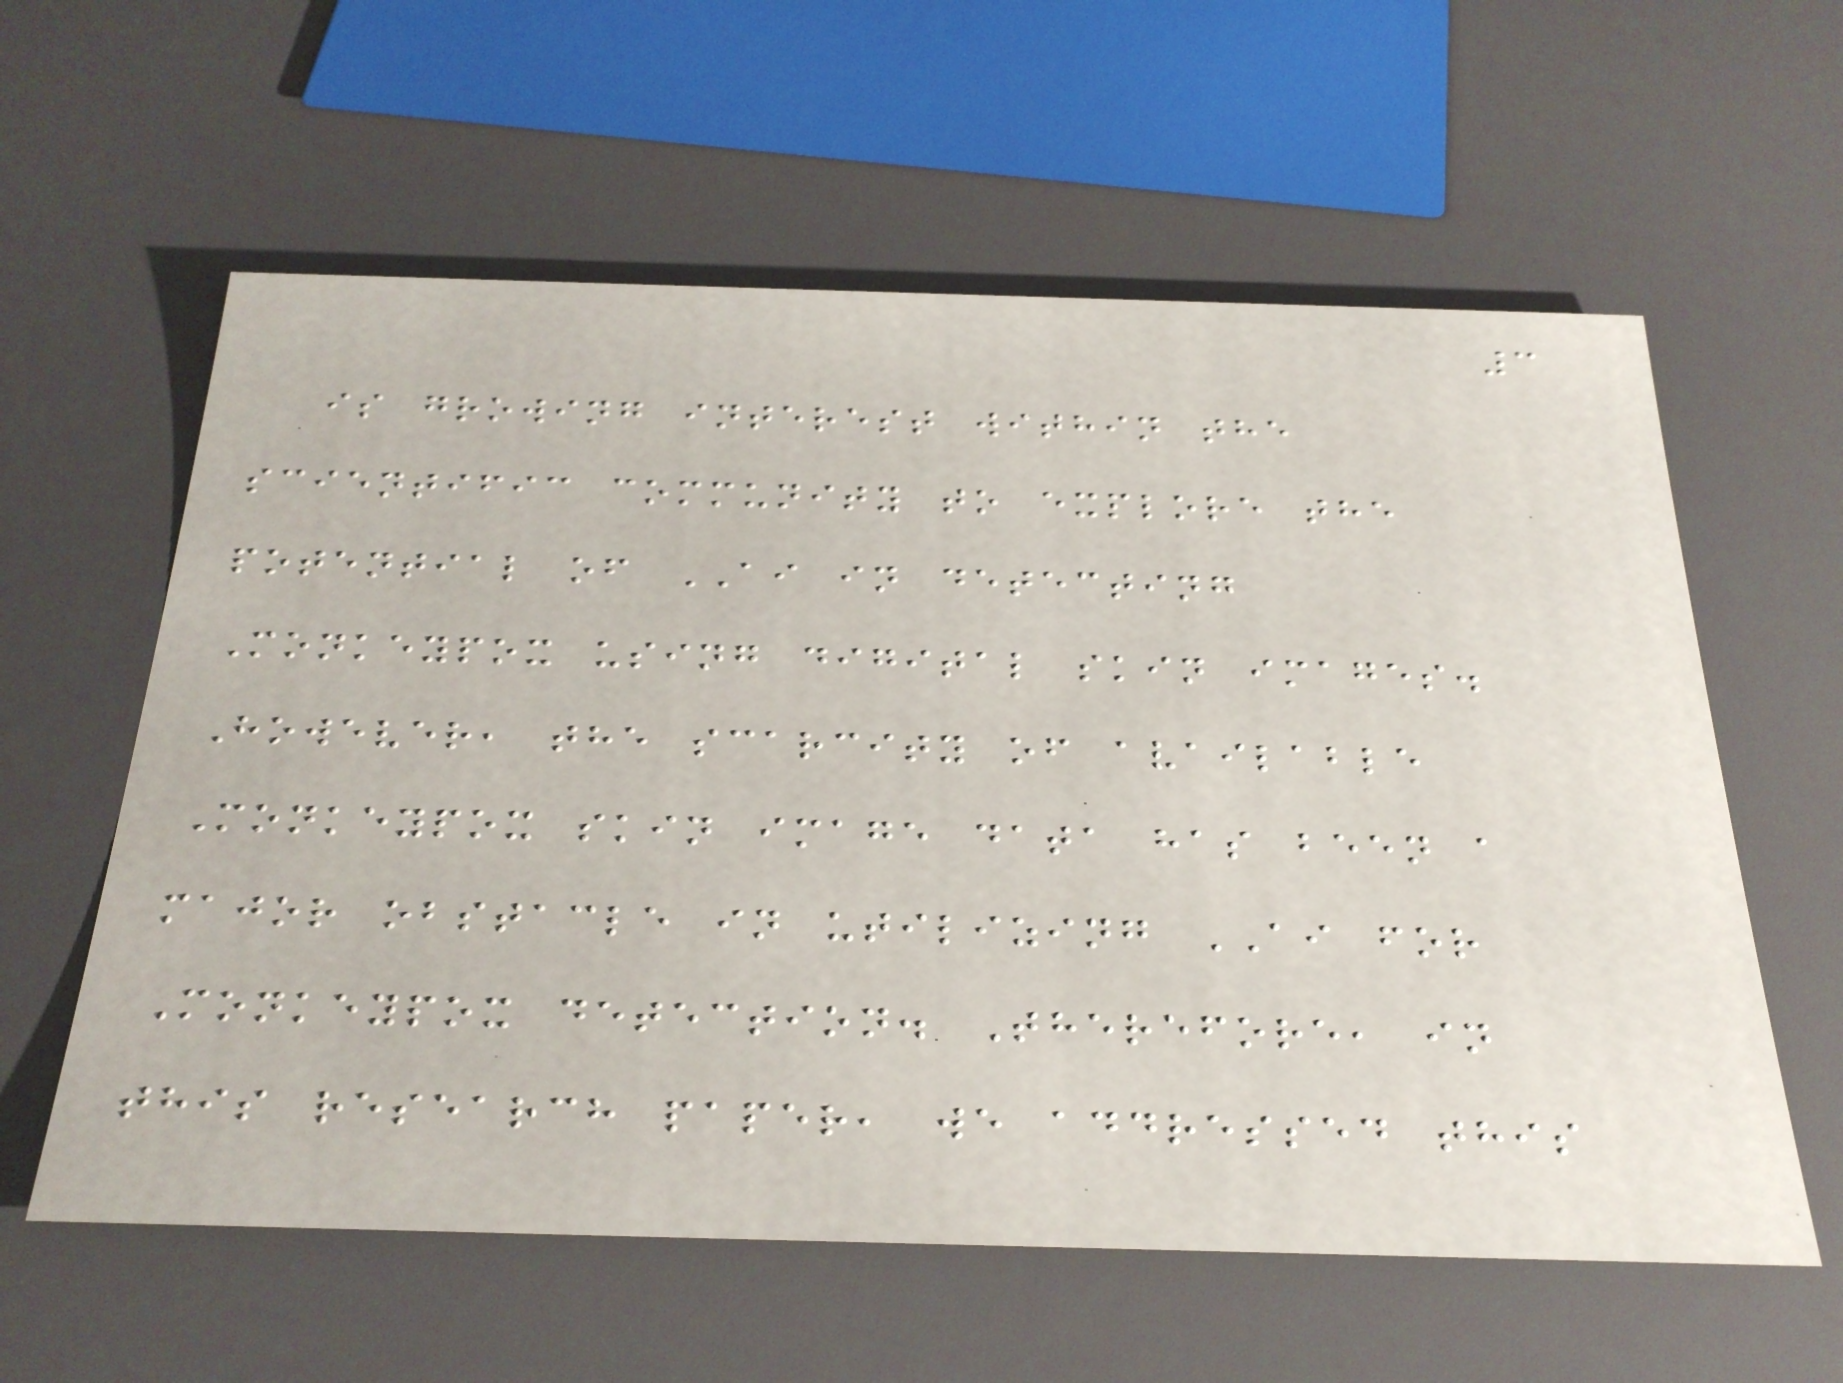3
is growing interest within the
scientific community to explore the
potential of AI in detecting
Monkeypox using digital skin images.
However, the scarcity of available
Monkeypox skin image data has been a
major obstacle in utilizing AI for
Monkeypox detection. Therefore, in
this research paper, we addressed this
